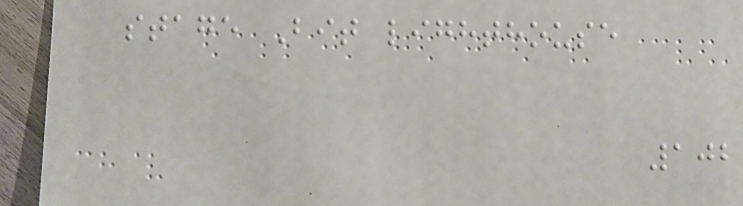stage Bit lighthouse
102
